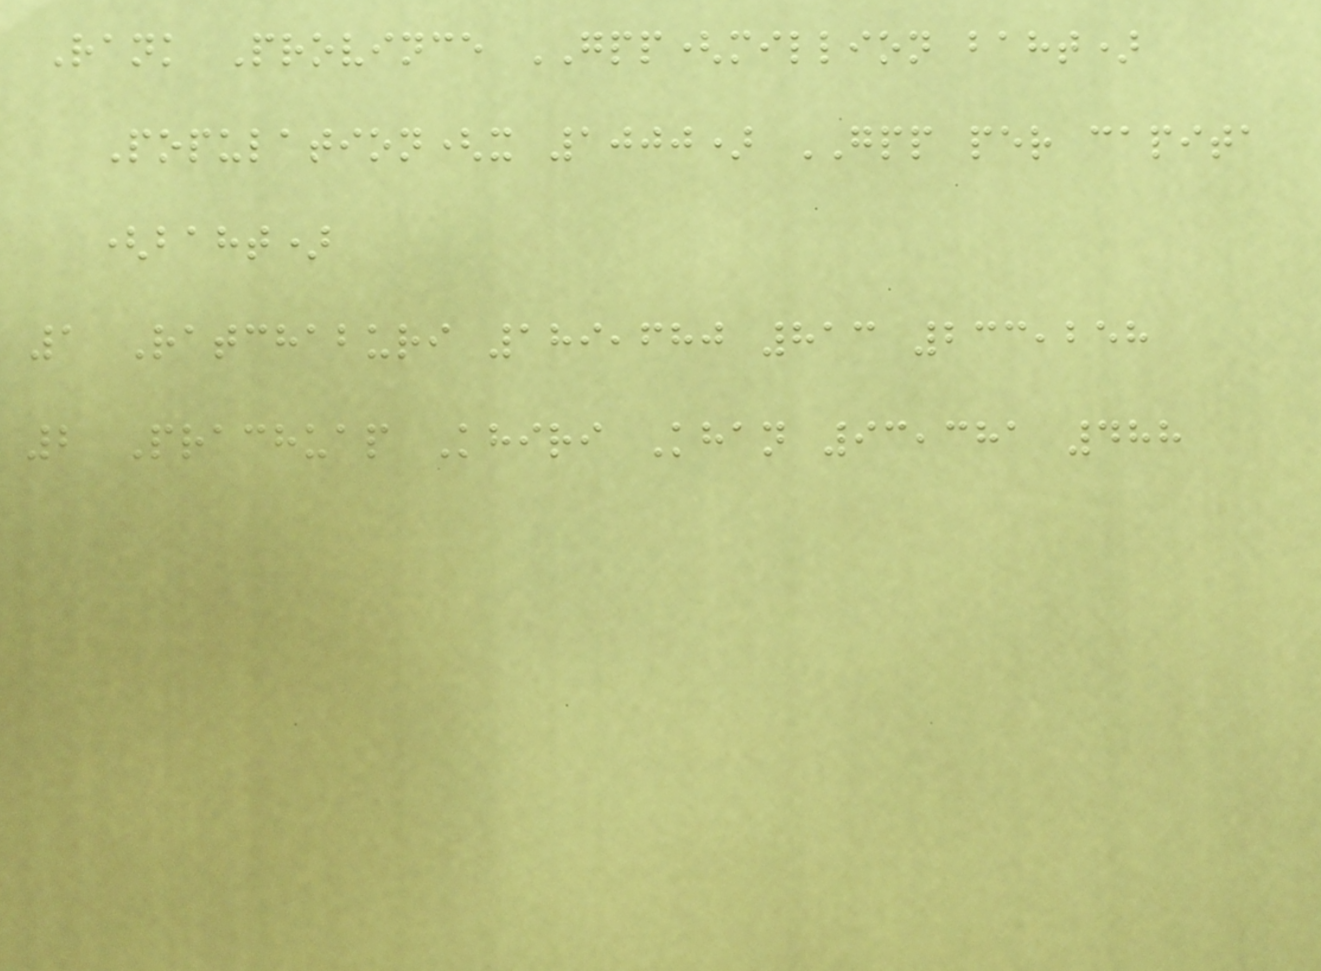Rank Province GPP(million baht)
Population(x 1000) GPP per capita
(baht)
1 Ratchaburi 189,680 813 233,258
2 Prachuap Khiri Khan 93,381 488
